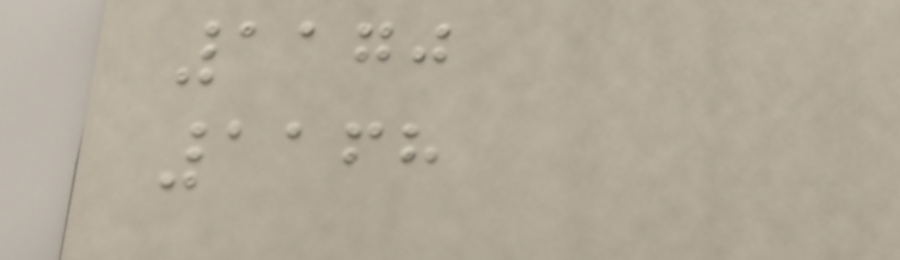1170
1168
